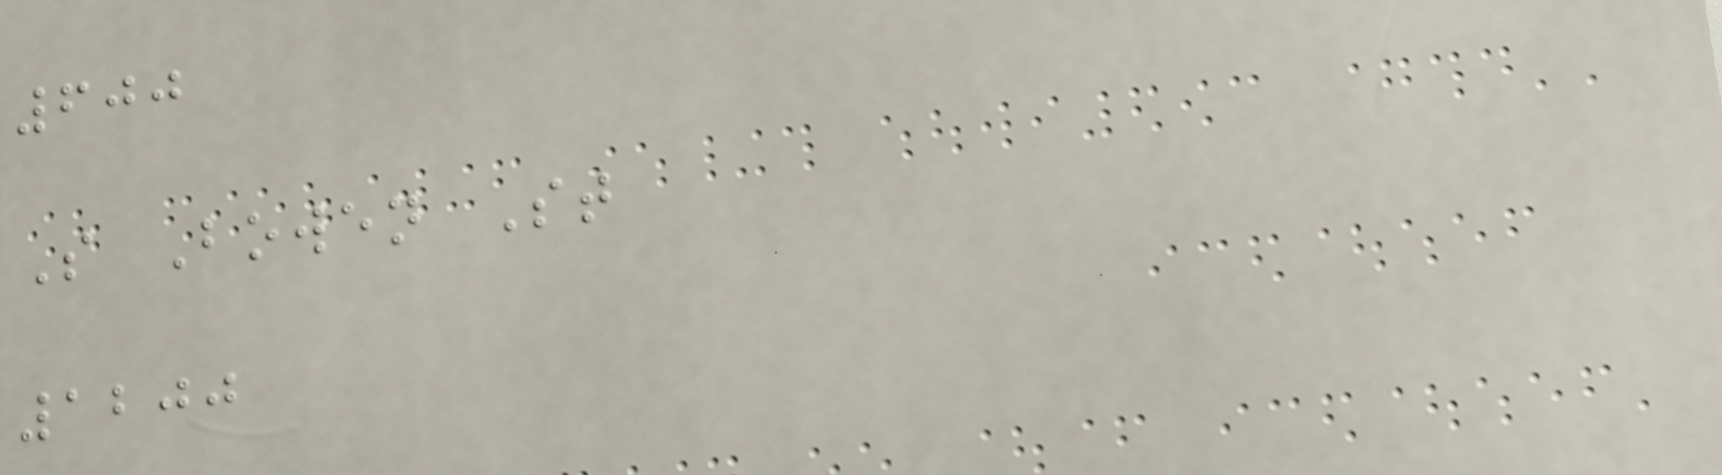600
S Bowen St
1200
